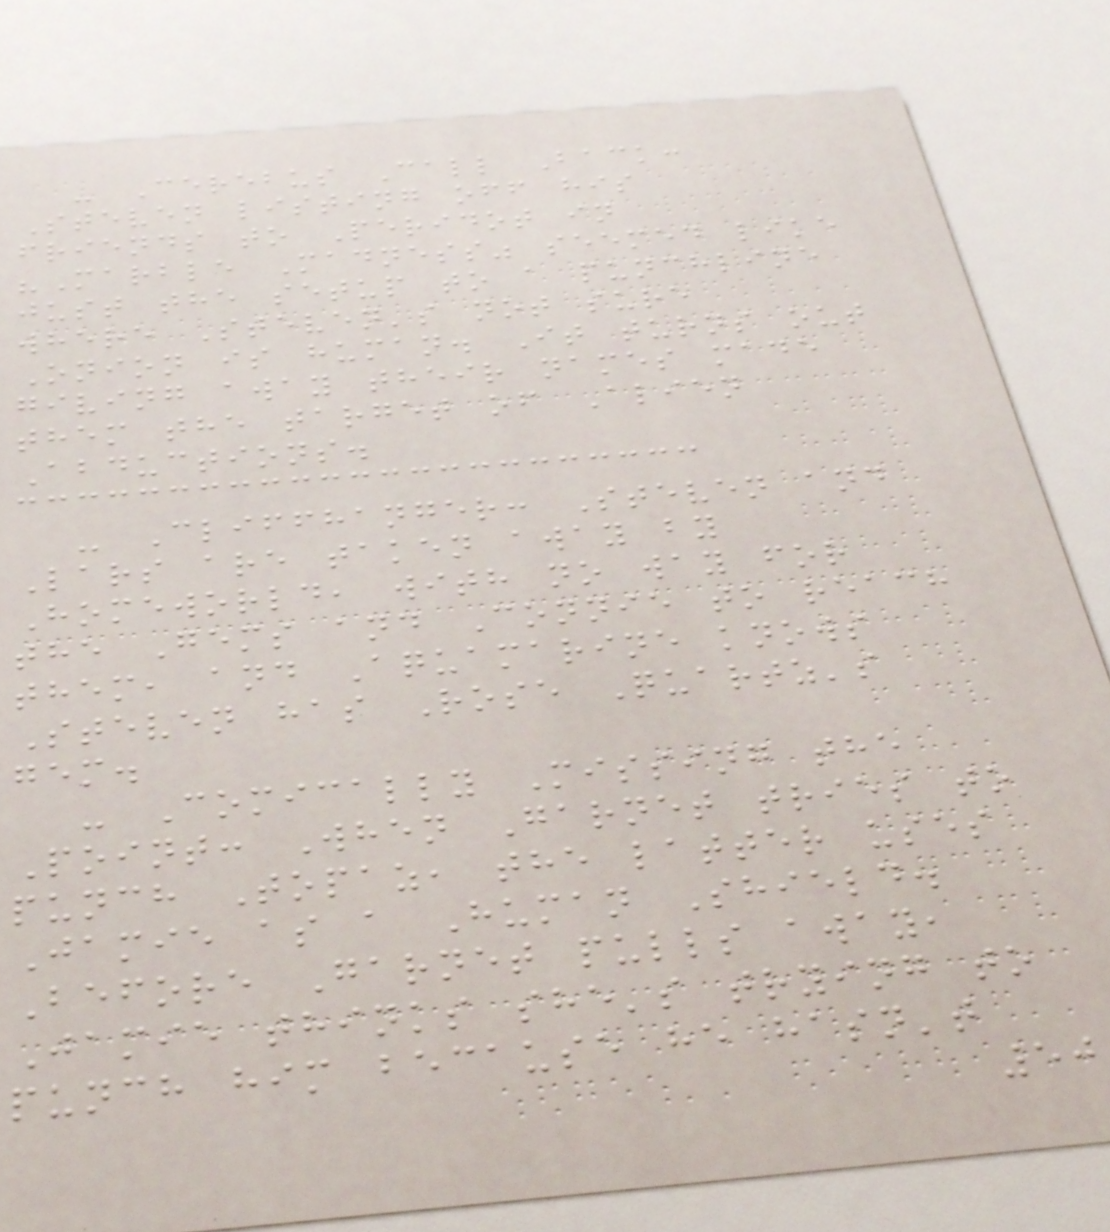- Cerebus Call Back:
Steven listing off his
friends to Peridot in
"Marble Madness" seemed like
just the setup to a punchline
where Steven's not sure
Onion is human. It turns out
giving away their names made
them the target of Alien
Abductions.
- Cliffhanger: Steven and
Lars are taken away by
Homeworld, with no way for
the Gems and Connie to reach
them, and Aquamarine knows
Steven has Rose Quartz's
gem.
- Comically Missing the
Point: When Garnet tries to
punch Topaz, the latter uses
Jamie as a Human Shield.
Before Garnet pulls away,
Jamie thinks she's trying to
punch him because he hasn't
50
